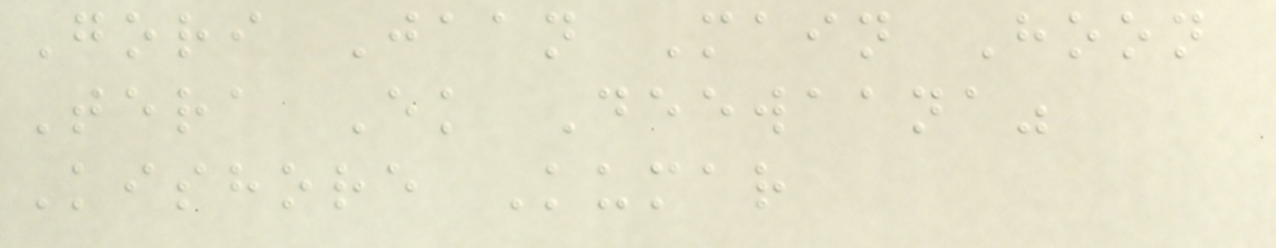Gori Jaan Main Hoon
Tera Ek Deewaana"
Kishore Kumar
